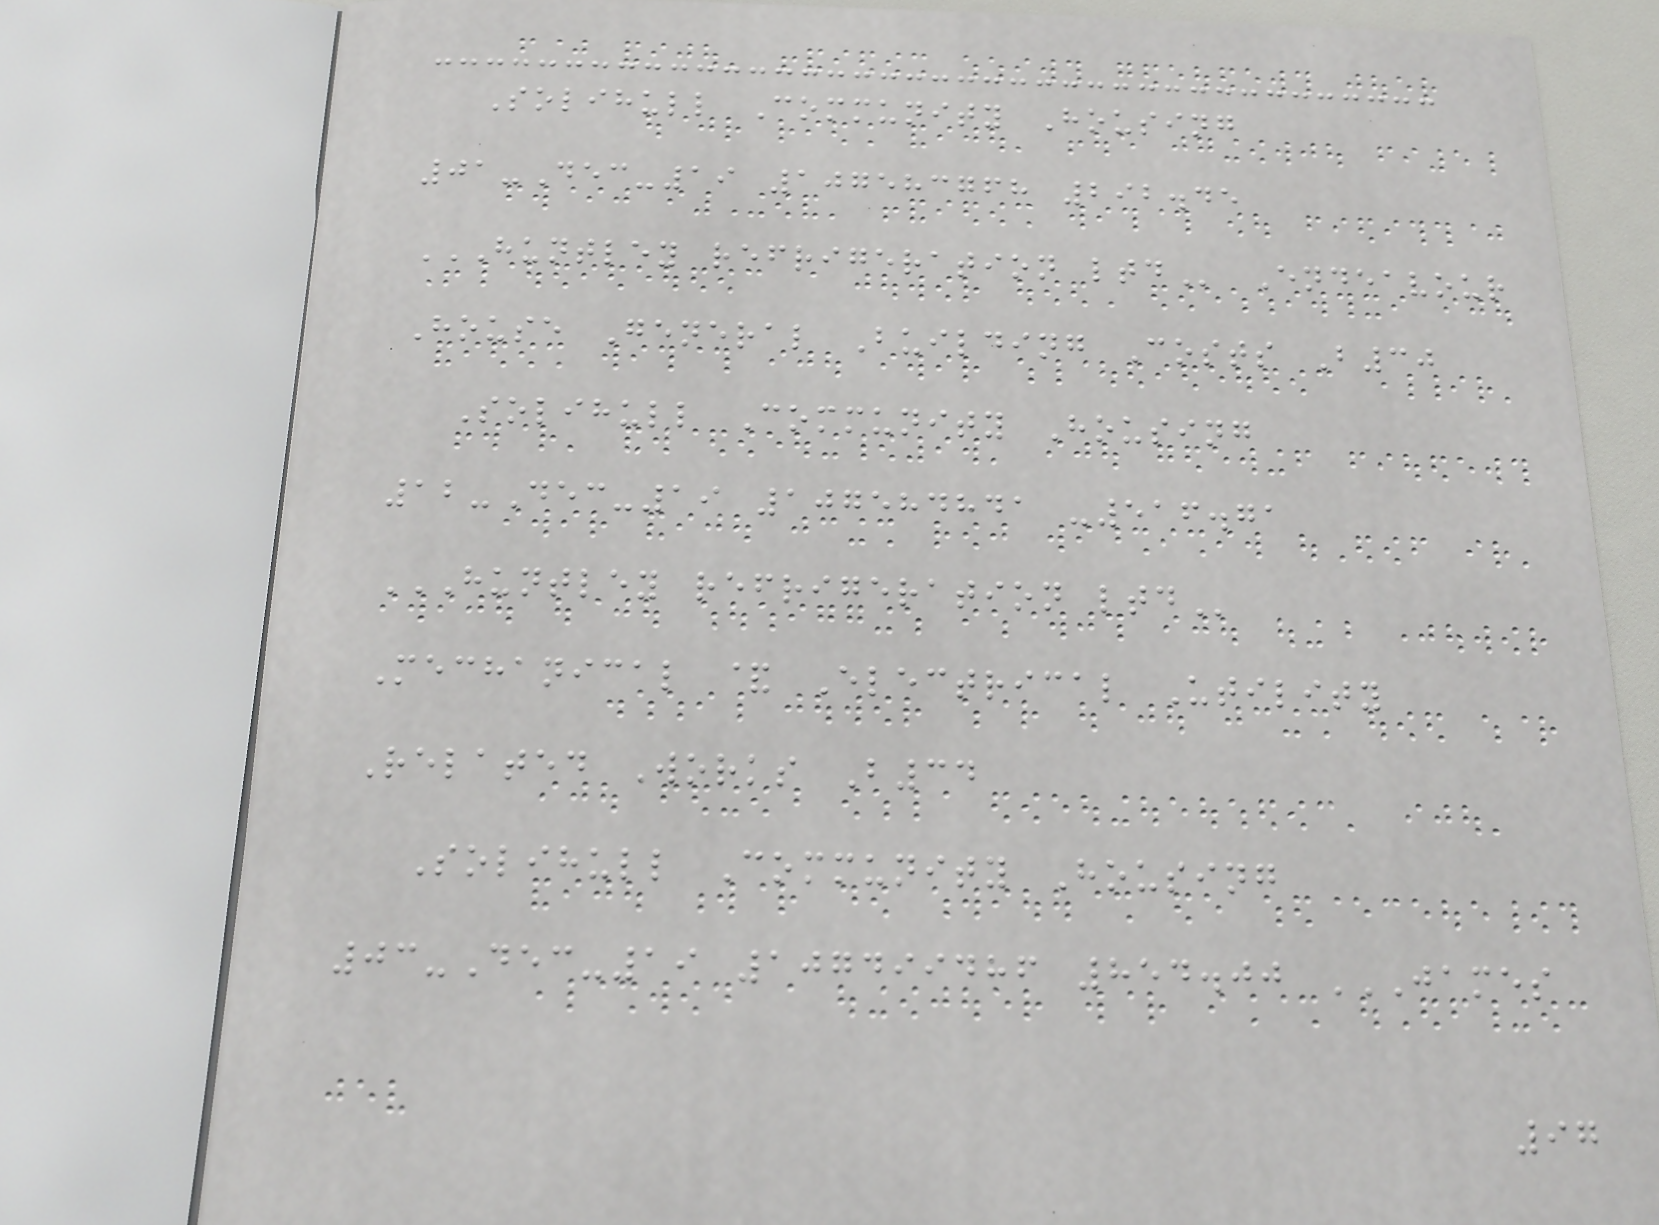Solihull Community Housing
01-Dec-19 107583768 292.45
HUNTLEY REFRIGERATION LTD Endeavour
House General Building Costs B30
Solihull Community Housing
12-Dec-19 107584841 -516.71
HUNTLEY REFRIGERATION LTD
Mechanical & Electrical Utility
Related Works B34
Solihull Community Housing
03-Dec-19 107499486 854.00 JAMES
97
